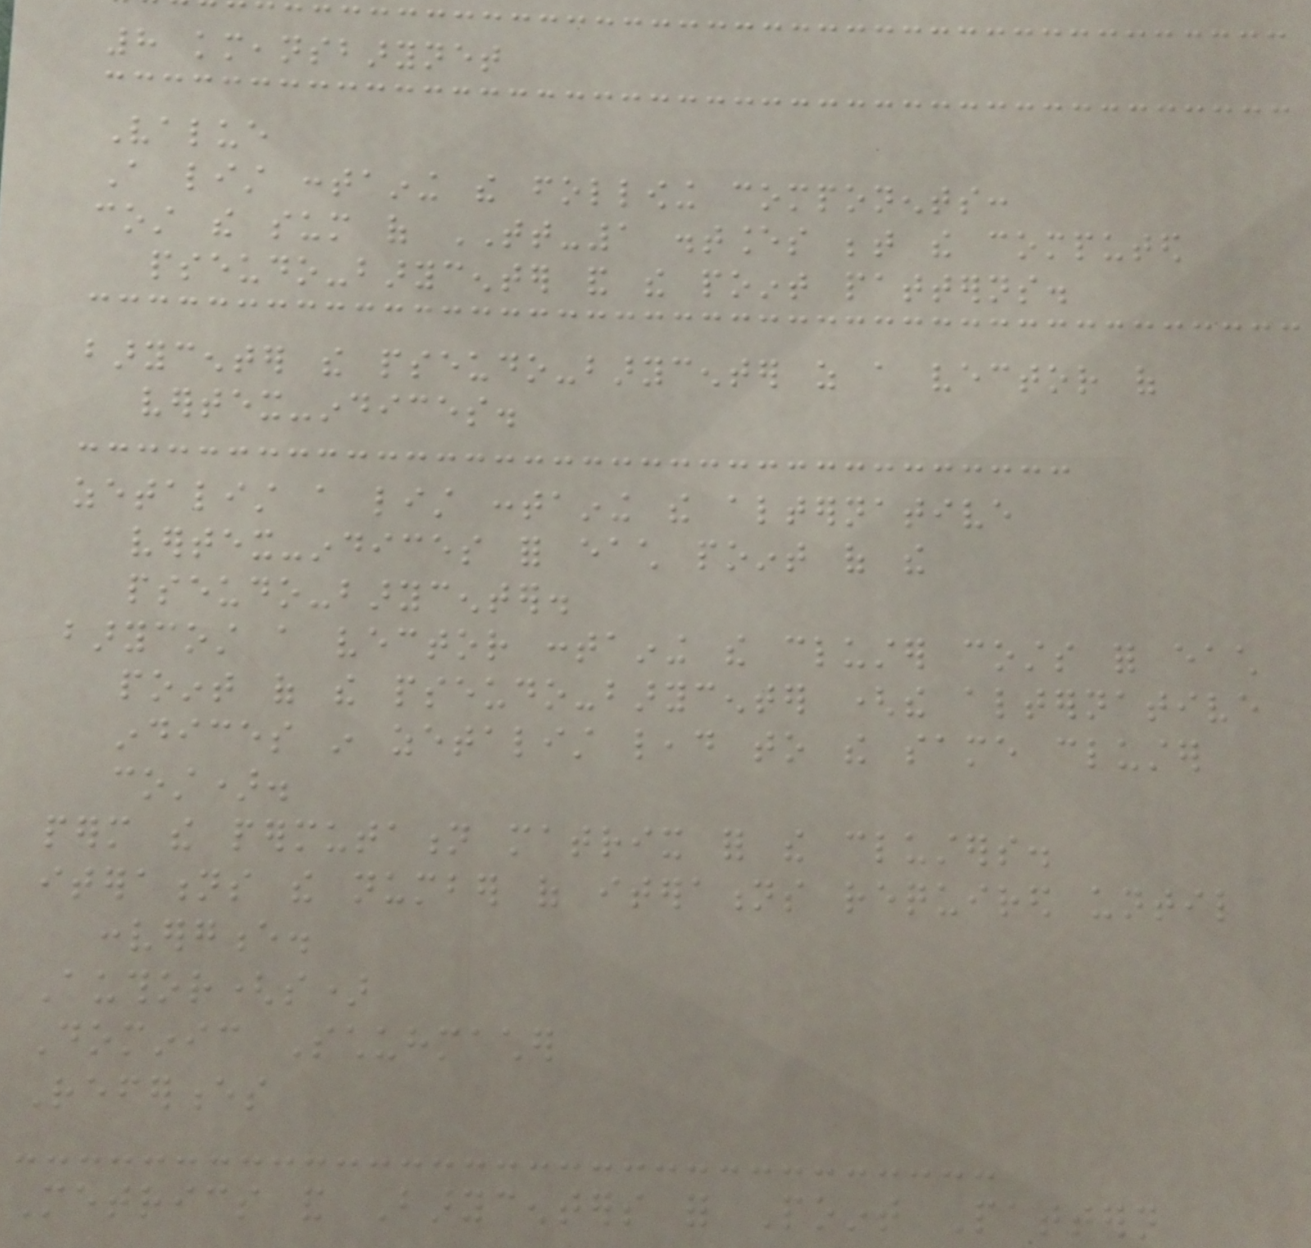8 kmeansbarynet
Value
A list containing the following components:
cost the sum of TT-1 distances between the computed
pseudo-barycenter and the point patterns.
barycenter the pseudo-barycenter as a vector of
vertex-indices.
zetalist a list containing the alternative
vertex-indices for each point of the
pseudo-barycenter.
barycost a vector containing the cluster costs for each
point of the pseudo-barycenter (the alternative
indices in zetalist lead to the same cluster
cost).
perm the permutation matrix for the clusters.
iterations the number of iterations required until
convergence.
Author(s)
Dominic Schuhmacher
References
Metrics and Barycenters for Point Pattern
